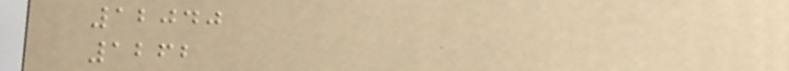12040
1262
